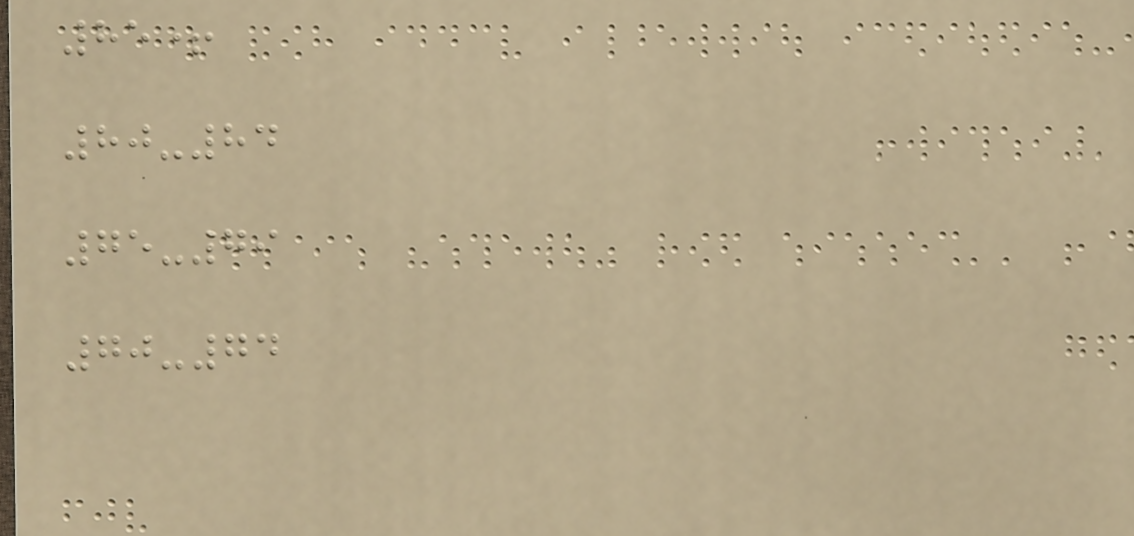85+
80-84
75-79
70-74
